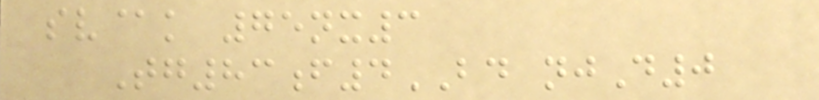sv@k 75nx3
Tg83f4BD njD0
